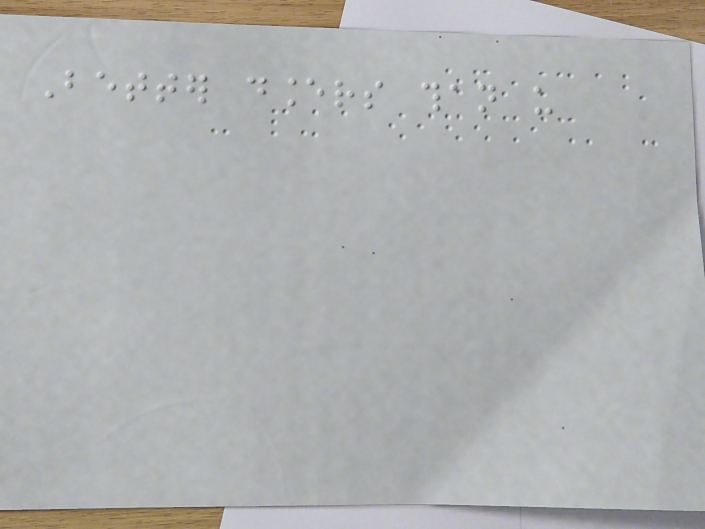Better dancers than us
